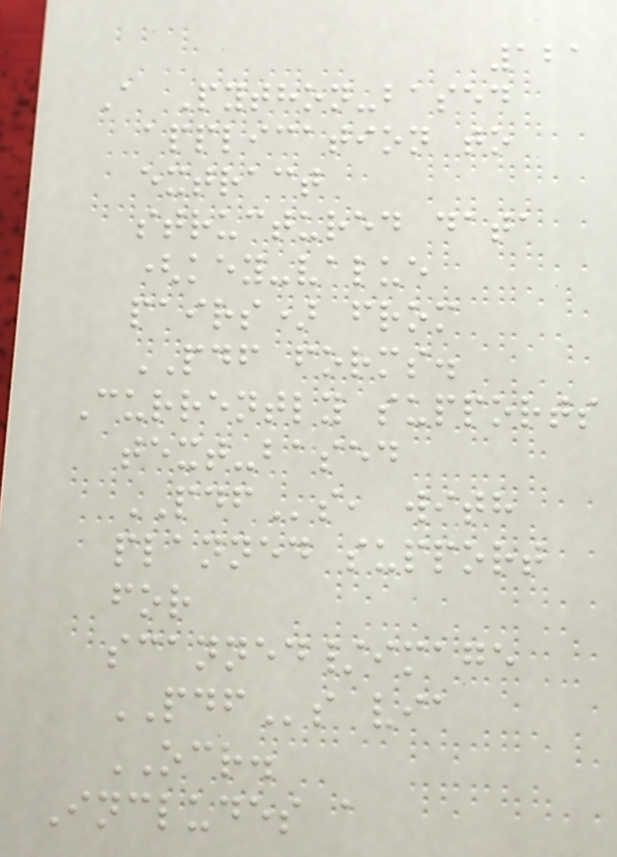121
A Python-based
application to
extract
structured data
(key-value
pairs) from
PDF forms.
Currently supports
text-based
PDFs, with
planned support
for
scanned/image
PDFs via
OCR.
Includes a
